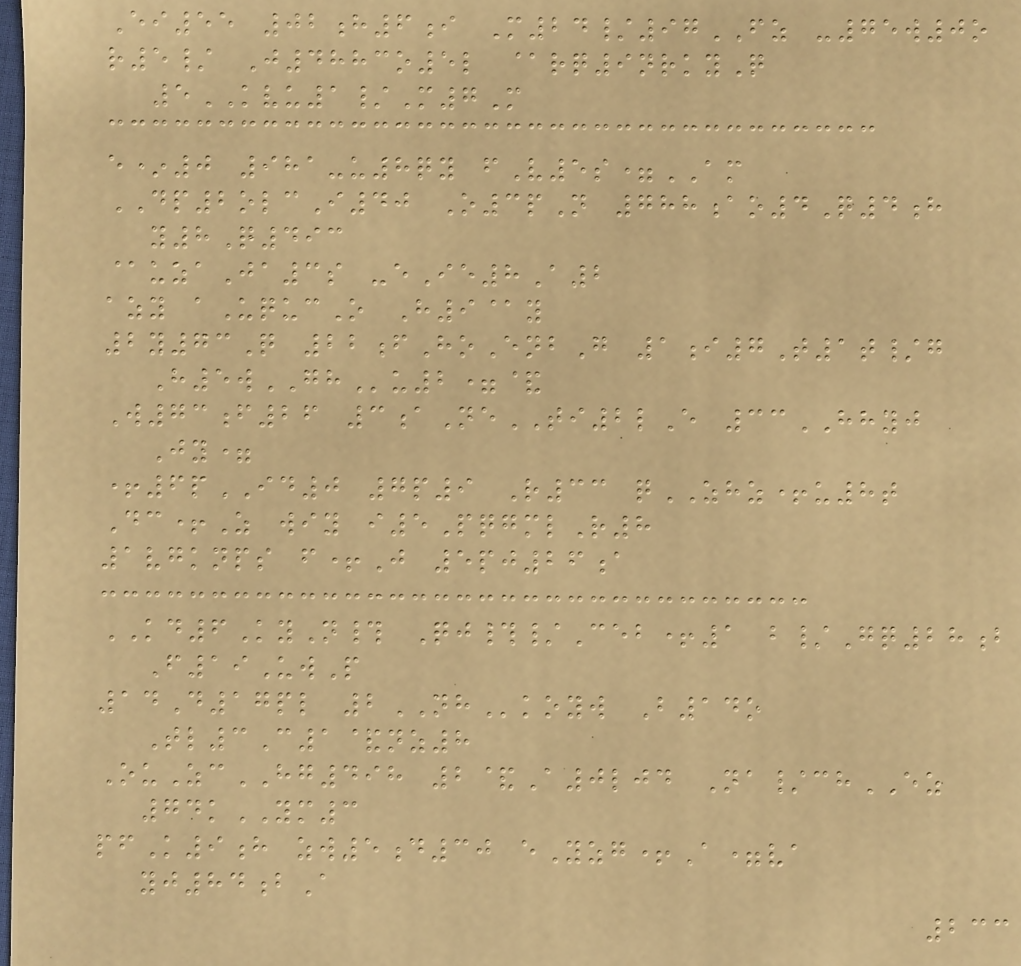Ei55 02h6i M24/97FZ -75w0o
r5/ J4883o5l @rq9nrkyQ
5KVU1/M7M
e*0 981-u8qy fV5s=AM
DP2olcI40 O3pN 788ao4Q4h
y8Q493
@uzaJa3s -eIe8A2
azy aUqucO H9@y
2y73Q 22fHoEnbG 1i7T1t/g
H5wGHu2=&
W73f26 3aNeTI2lE 33HHYJ
Jy=
+6pID0 7p9 R33 qZHZ+u8t
Dc+Z wiy i5PqgmlR8
1vgknps f+J 5pj26a
KD6KyN# Qj#/Ceb+1 b/Gq28b
F19UwP
14D17pl 2NHkoyw B14o
Tl3C1&nz8
OuZcHG498 2&A0ljd Na/chEZ
74kYM3
pfK9h zw5d30 eYzg+A=va
yj84bA
233
